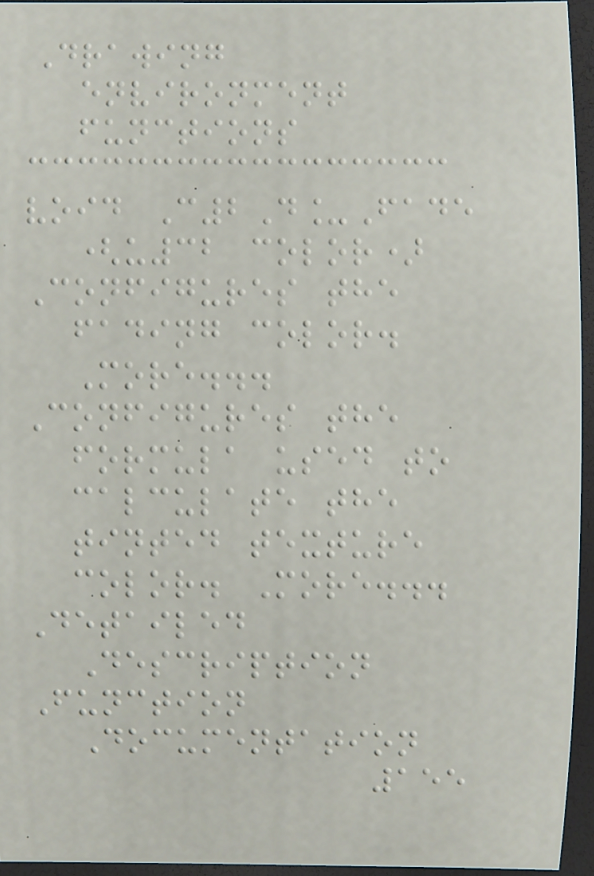Drawing
environment
functions
void C2D_Fade
(u32 color)
Configures the
fading color.
More...
Configures the
formula used to
calculate the
tinted texture
color. More...
Detailed
Description
Function
Documentation
155
